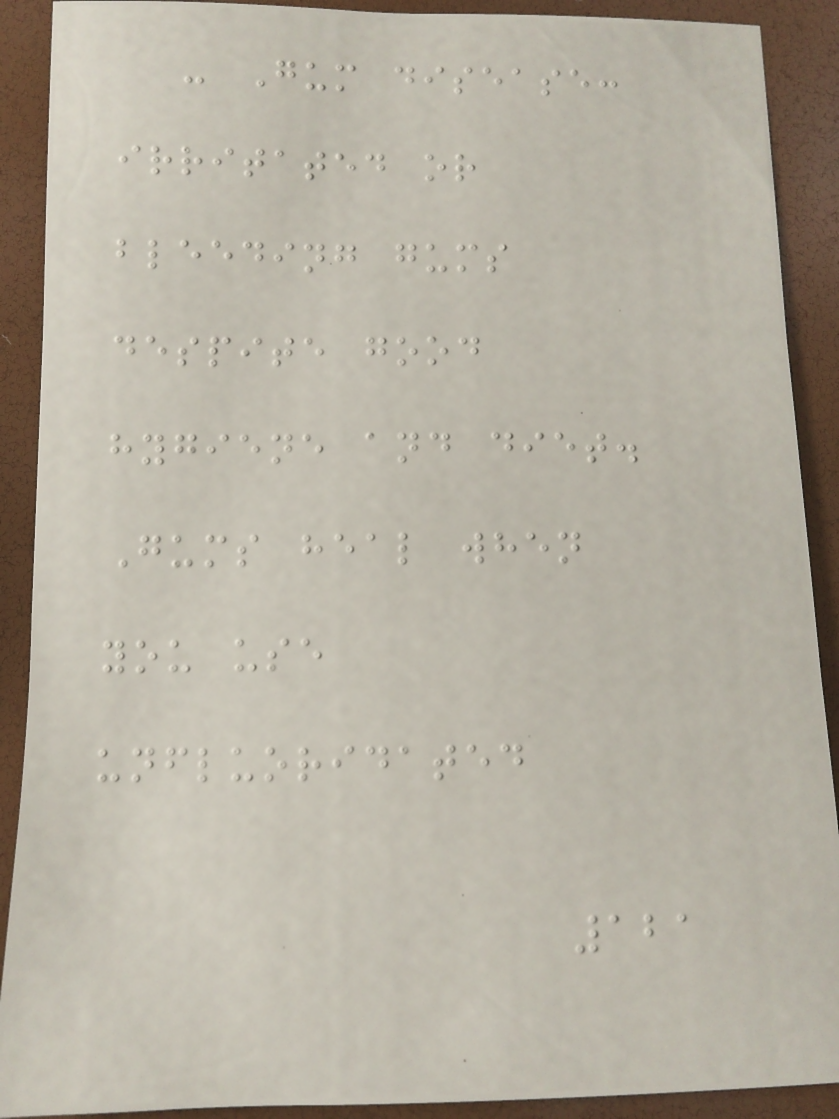- Gum disease:
irritated or
bleeding gums
despite good
hygiene and diet.
Gums heal when
you use
unfluoridated
121
